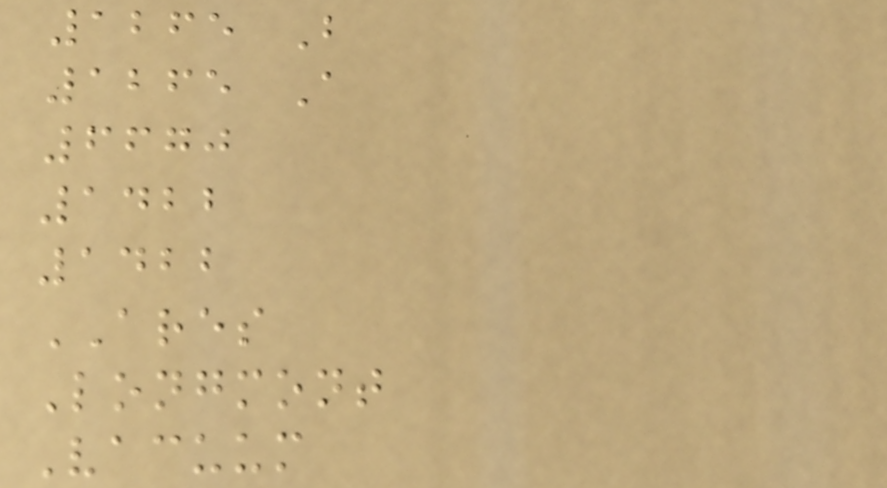1265 B
1265 A
6670
1422
1422
ARES
Longmont
Vacuum
